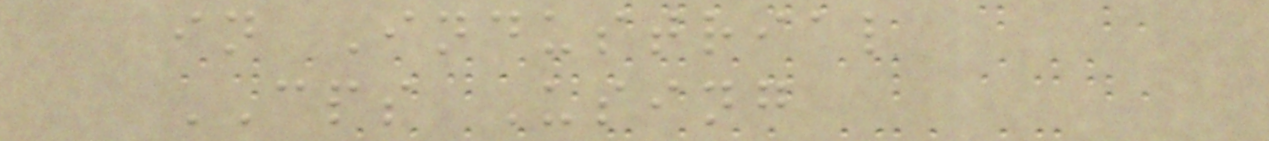in Industrial
CPS Using
